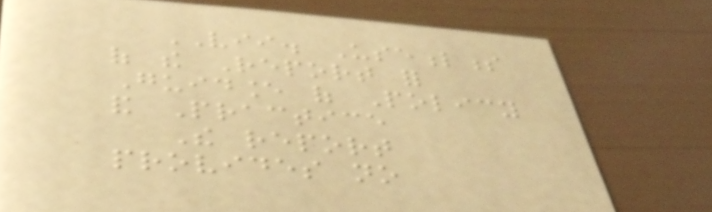VII. Usefulness
of the Report for
Guidance of Policy
and Practice
The report
provides no
